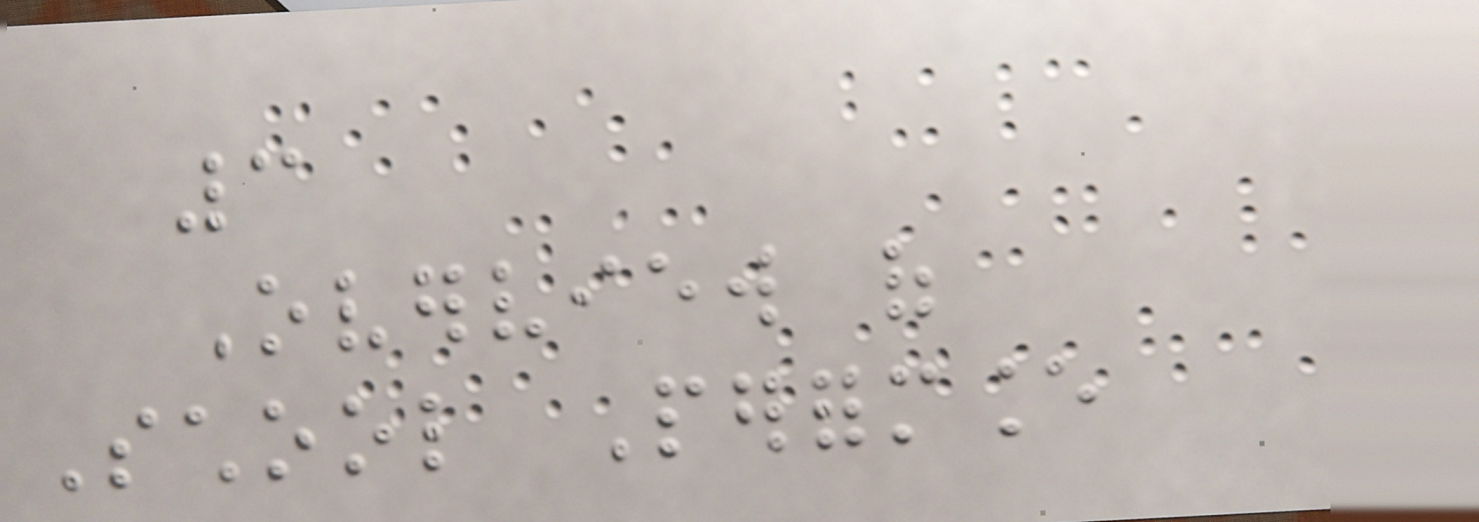3
Overview of
School Performance
